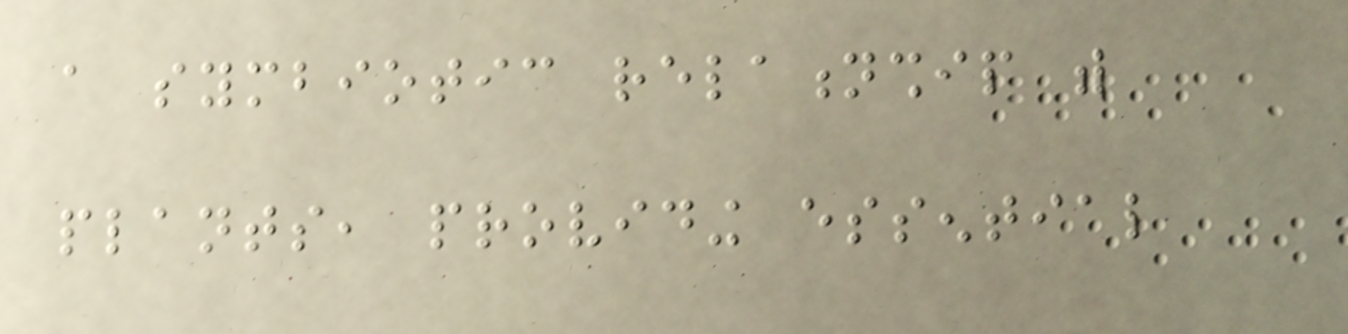a symbiotic relationship with
plants, providing essential
